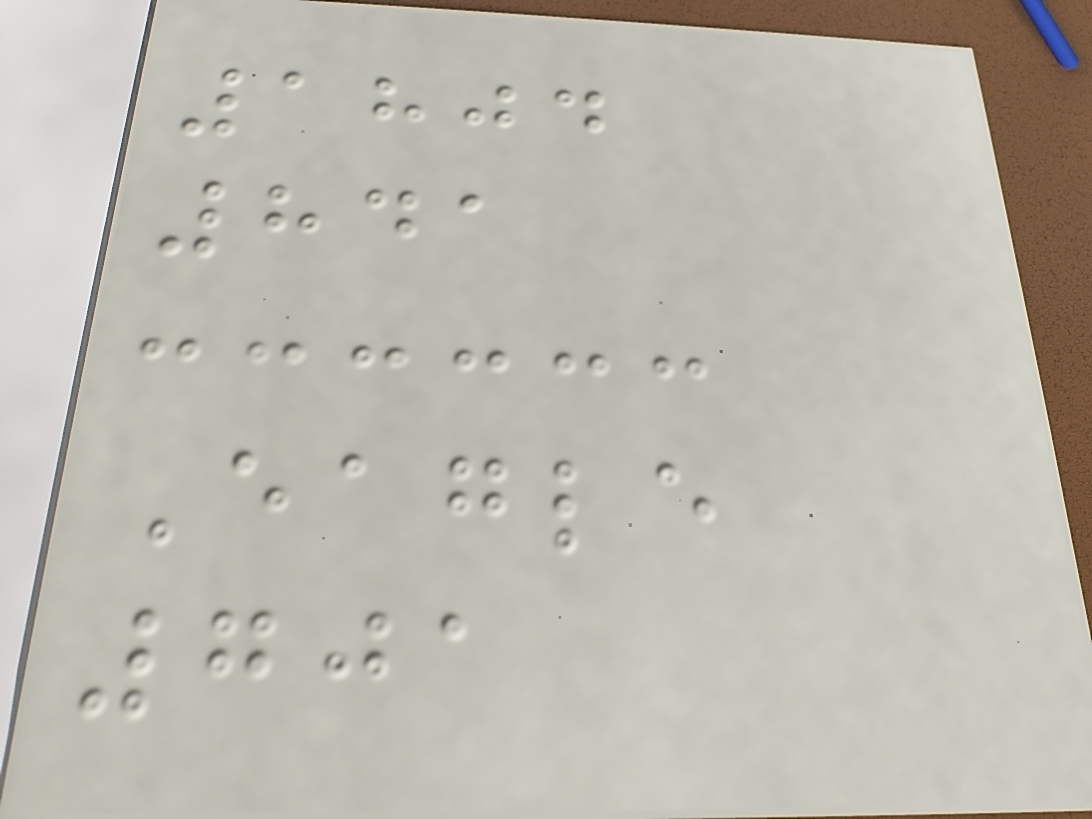1804
841
Eagle
701
